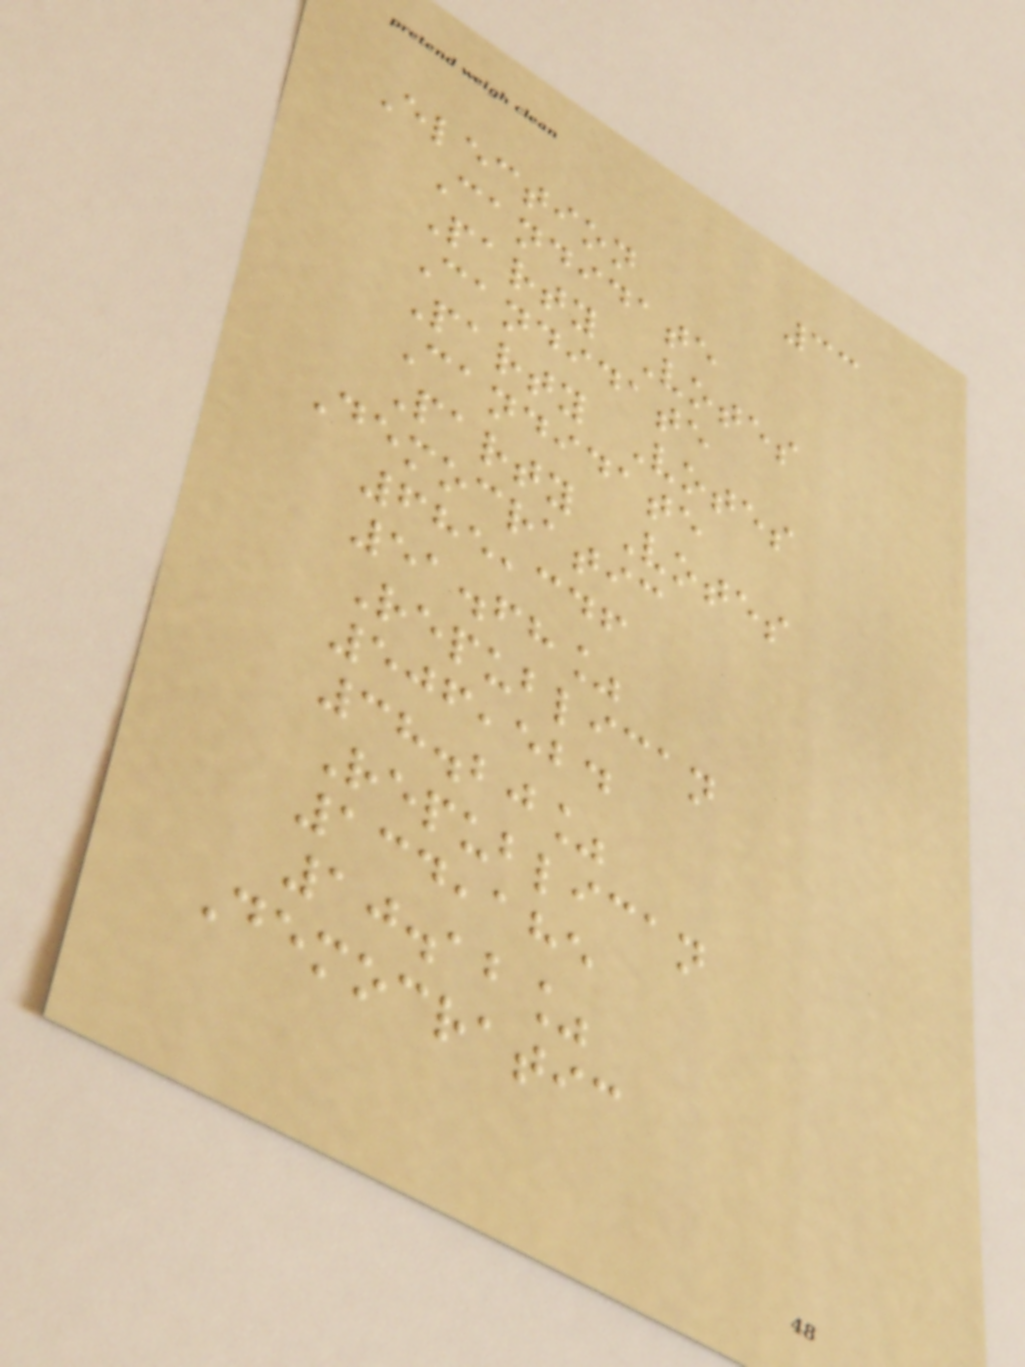33
Election
Candidate
Party Votes
Candidate
Party Votes
Candidate
Party Votes
Democratic
685,346
51.68%
Republican
506,524
38.20%
Republican
134,185
10.12%
Democratic
